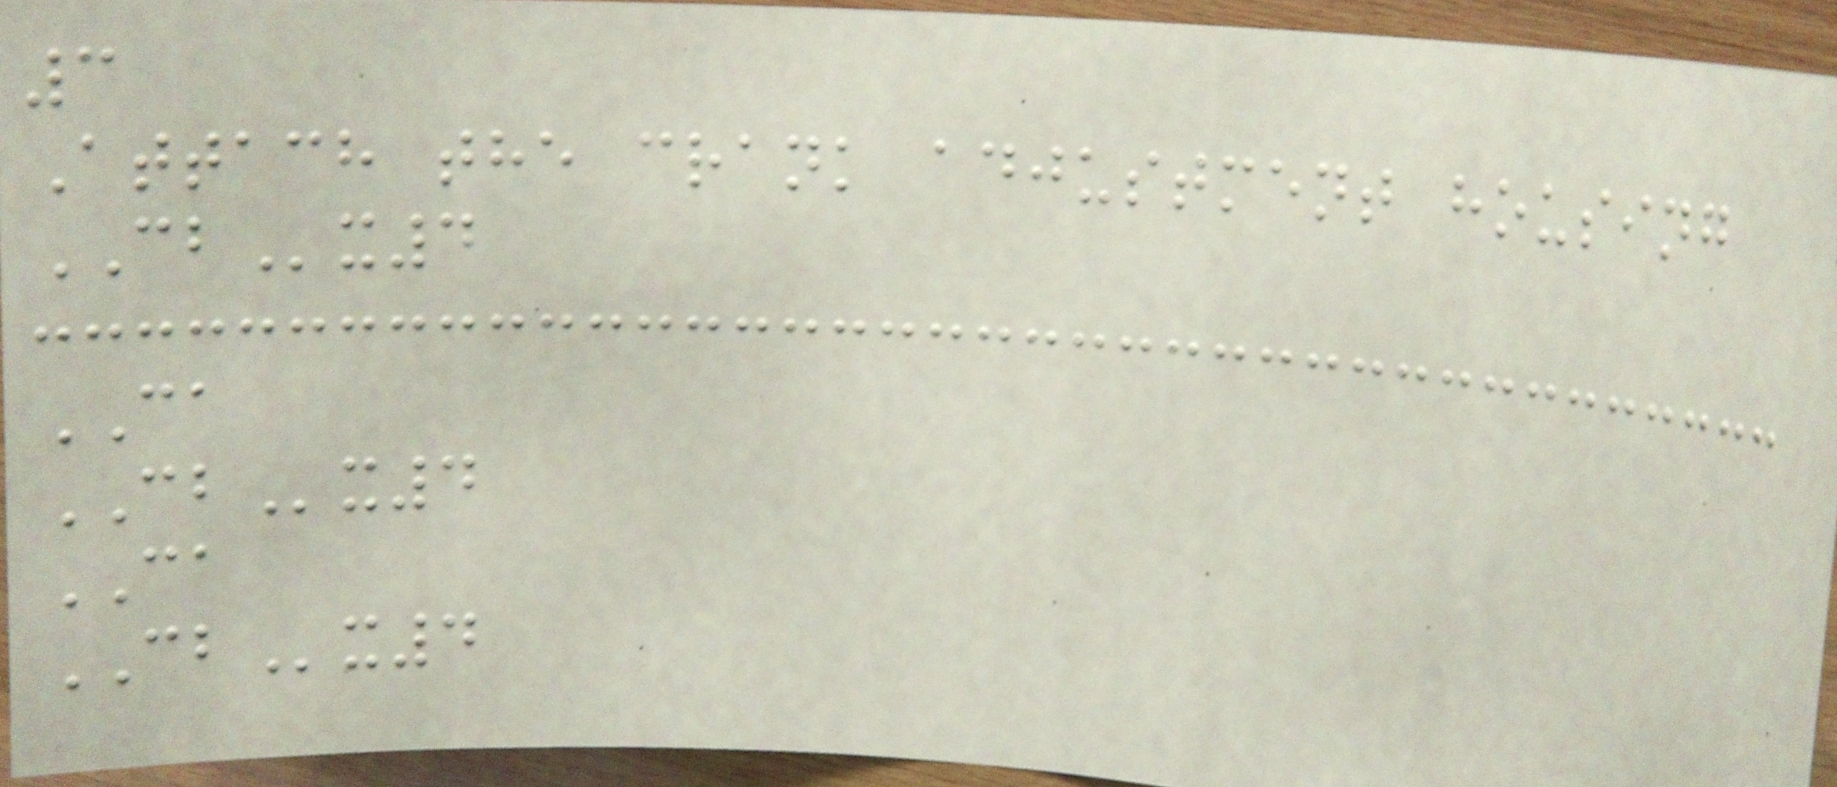3
Attach the crank adjustment housing
CBx4
CA
CBx4
CA
CBx4
